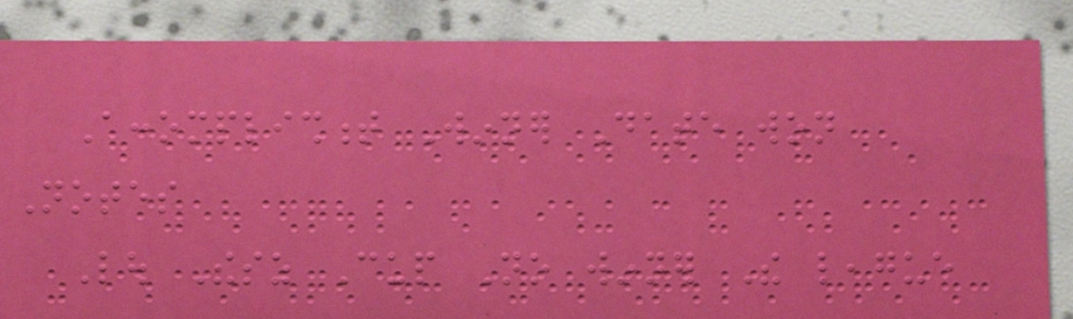Accomplishment Winner Date won
Notes
Lou Thesz Cup No winner The league
